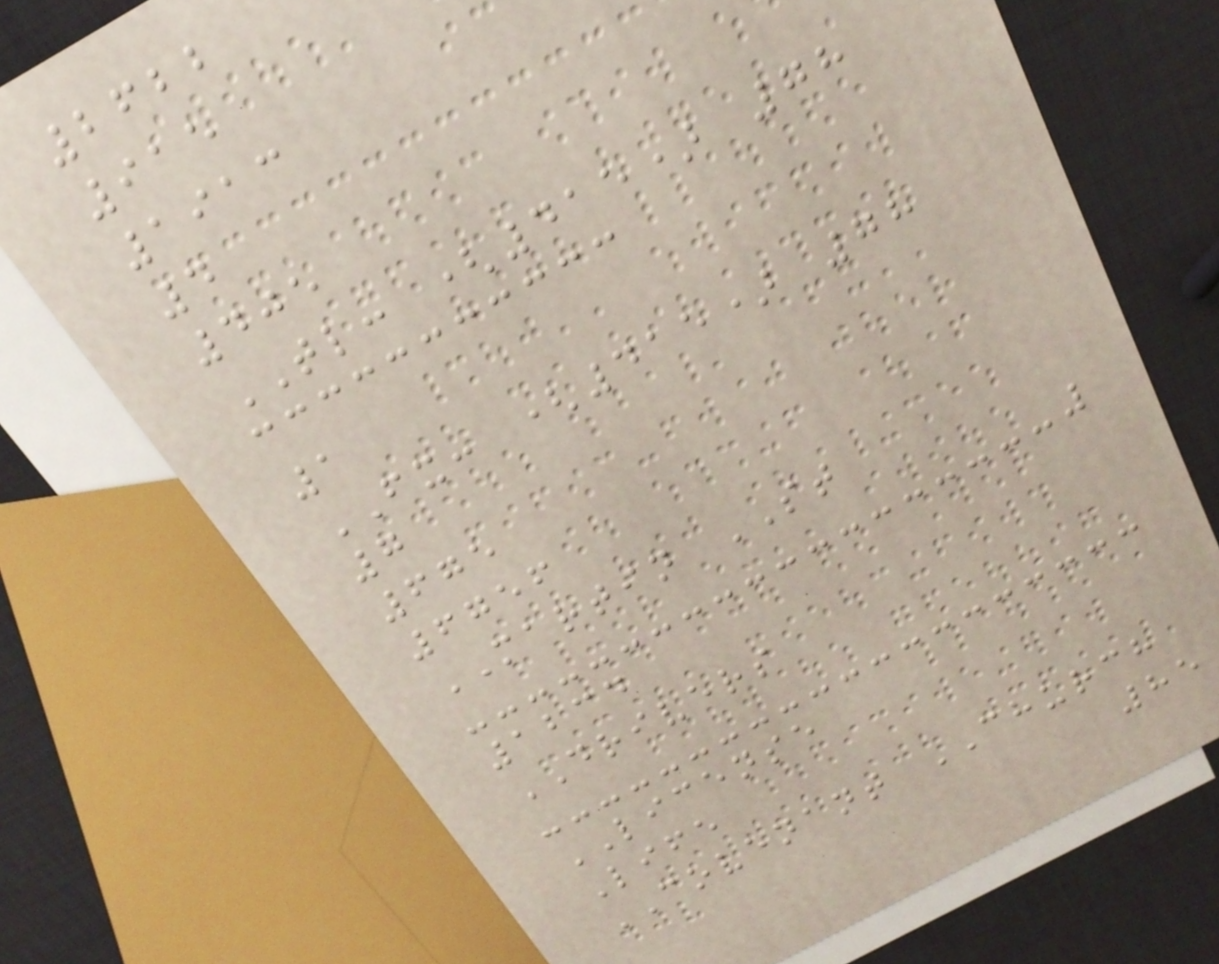2622
915
1913
4
405
TL: (415) 78
1
FX: (415) 78
7
675
6756
MARTIN ST
1234
DRIVERS
LICENSE
Life
COVENANT CHURCH
85
